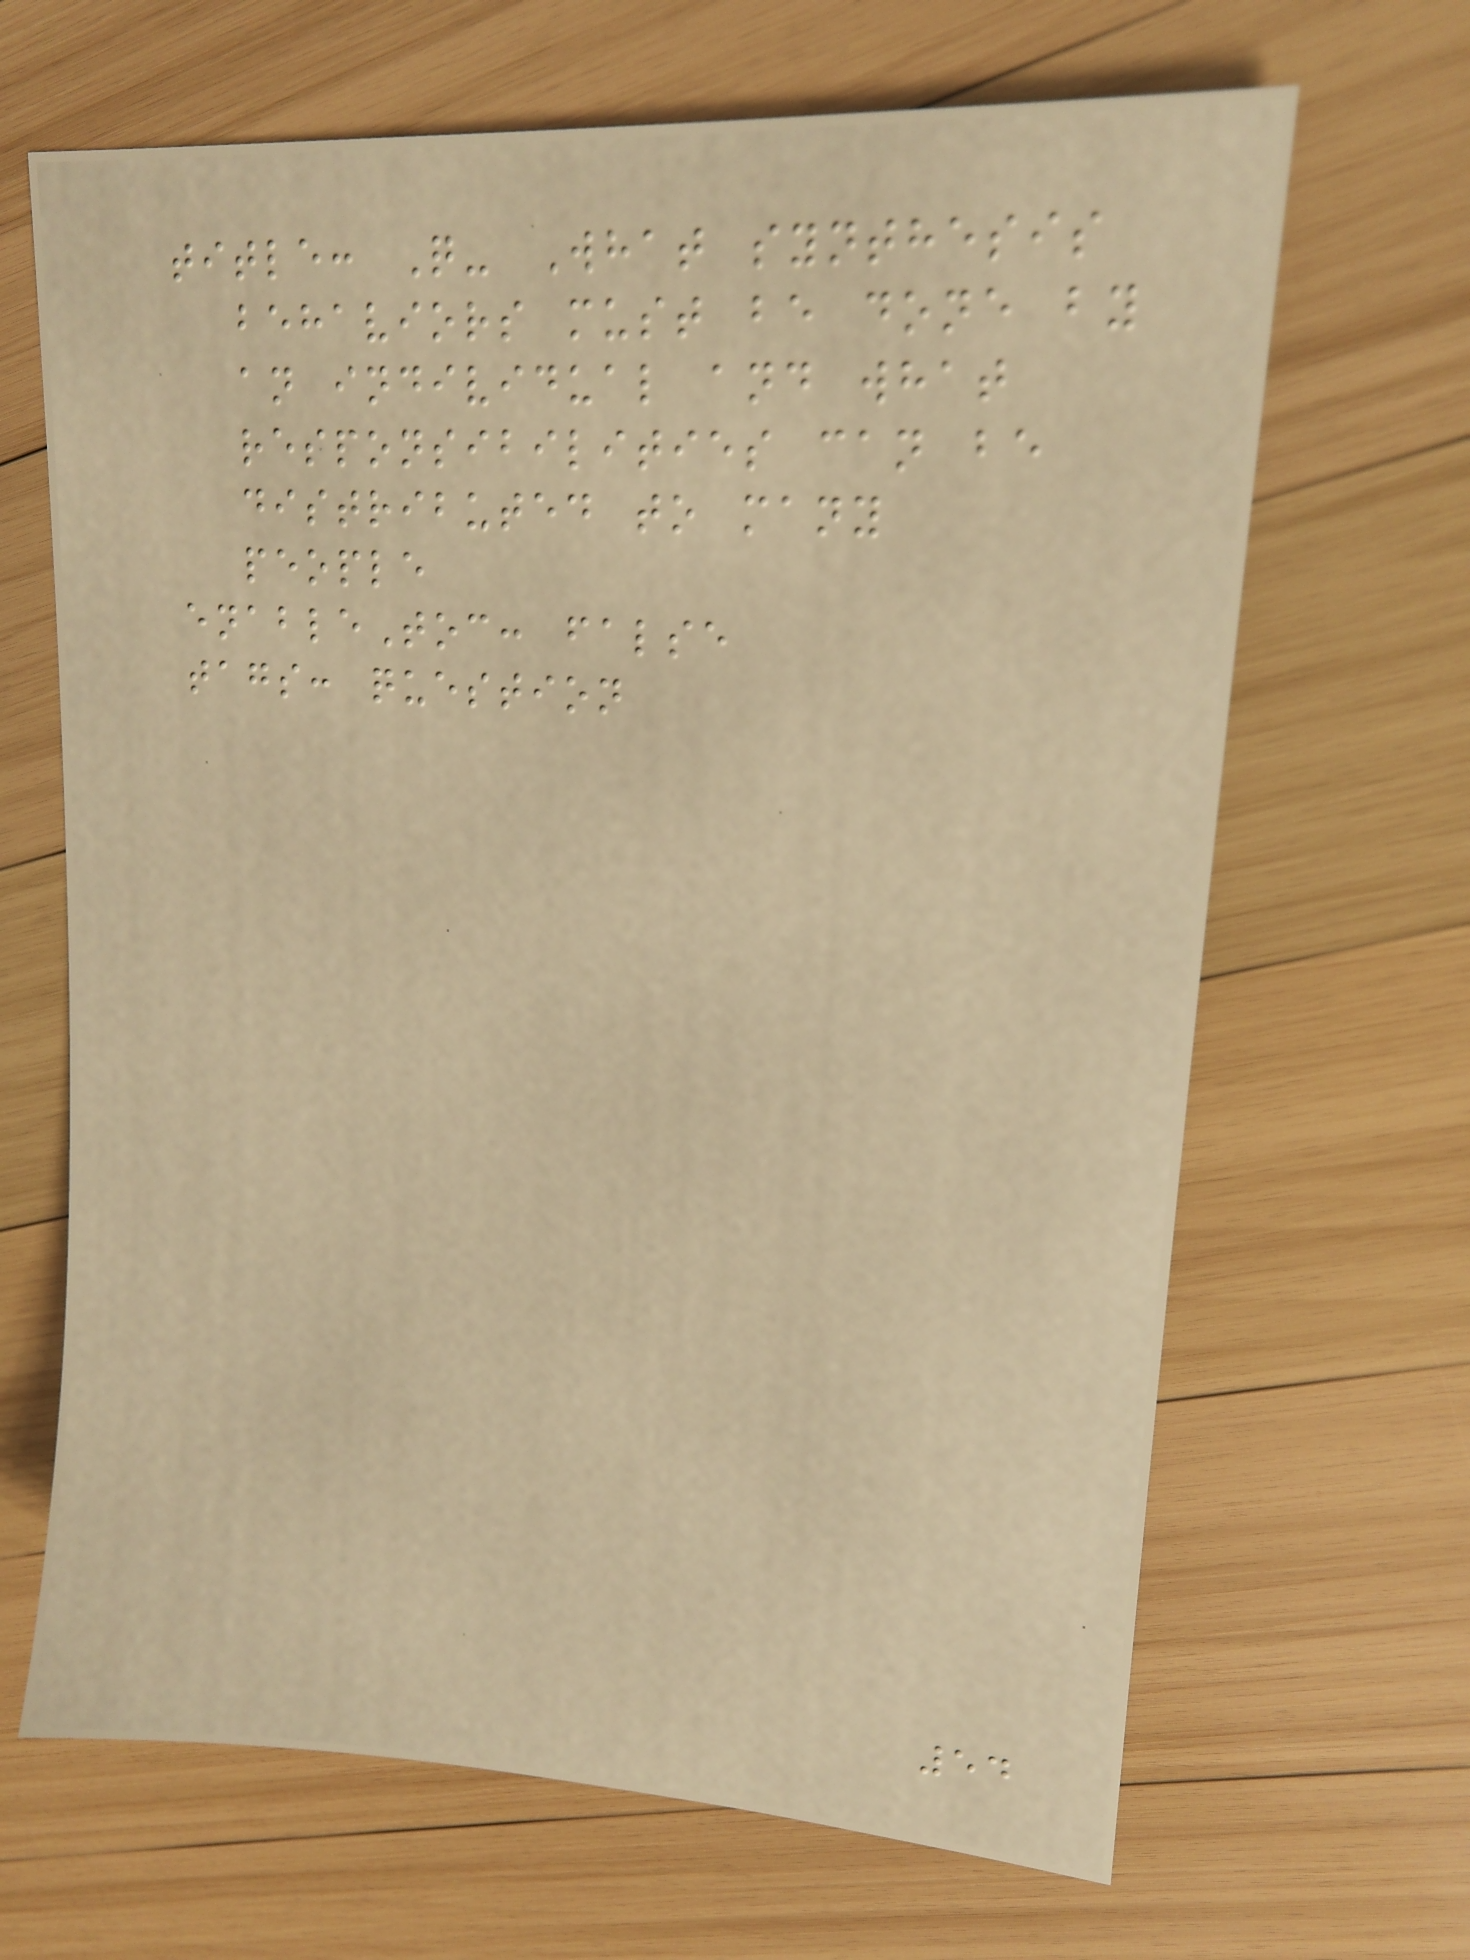title: Q- What synthesis
behaviors must be done by
an individual and what
responsibilities can be
distributed to many
people
enableToc: false
tags: question
54
